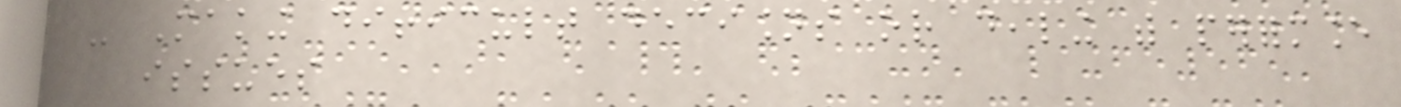- Making difficult decisions or dealing with performance
issues
